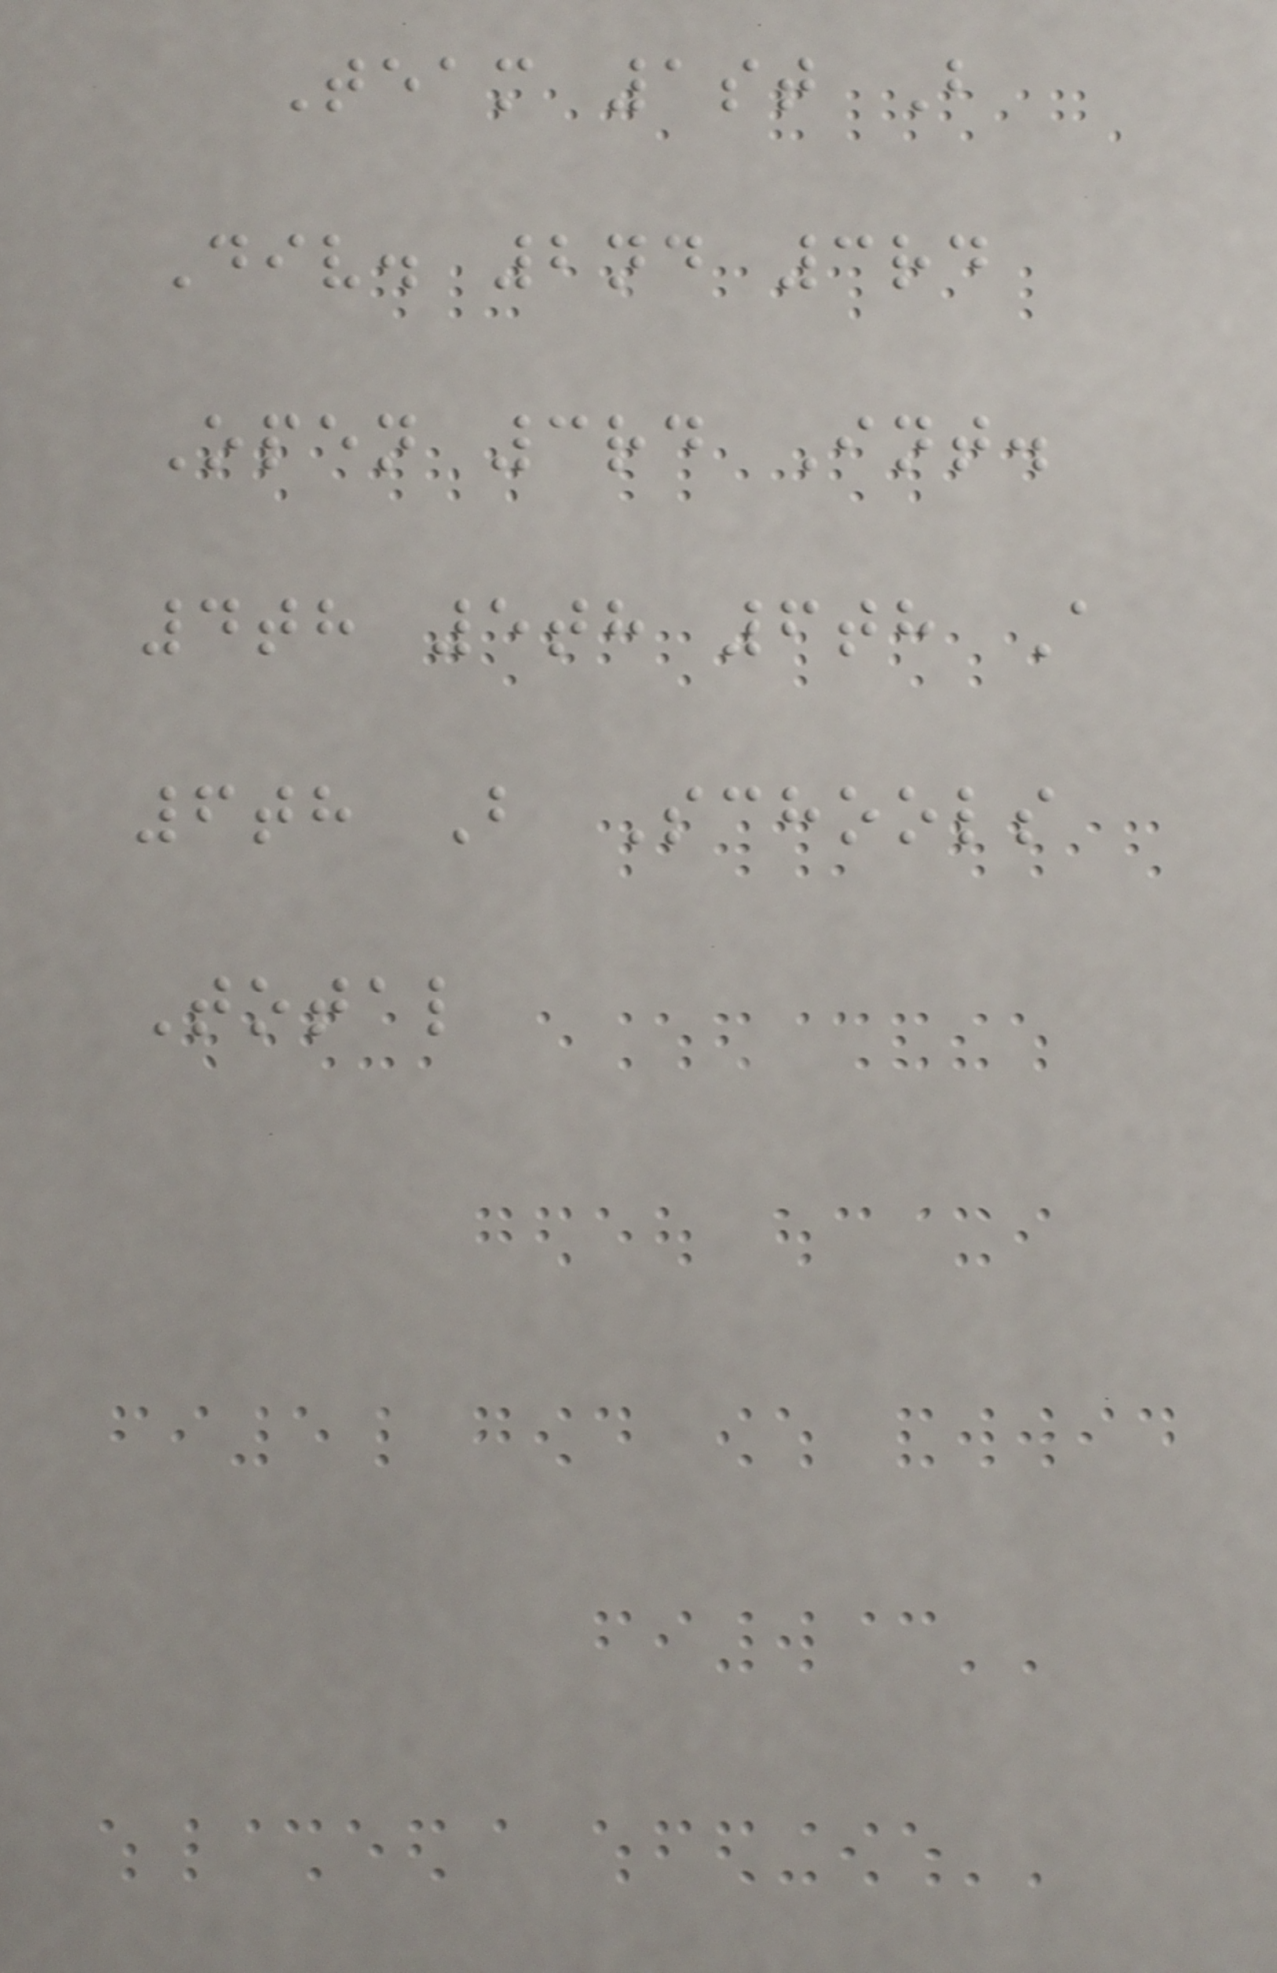Team 1st B
Div. 2nd 3rd
Open 3rd Int.
4th 5th 6th A
6th B Schools
Total
